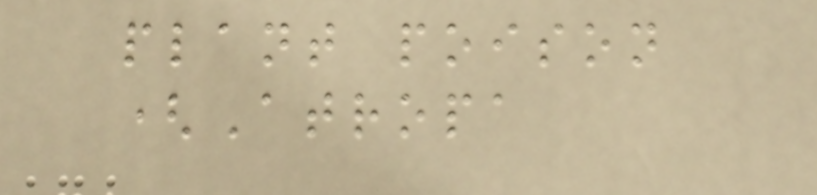plant poison
(Atropa
